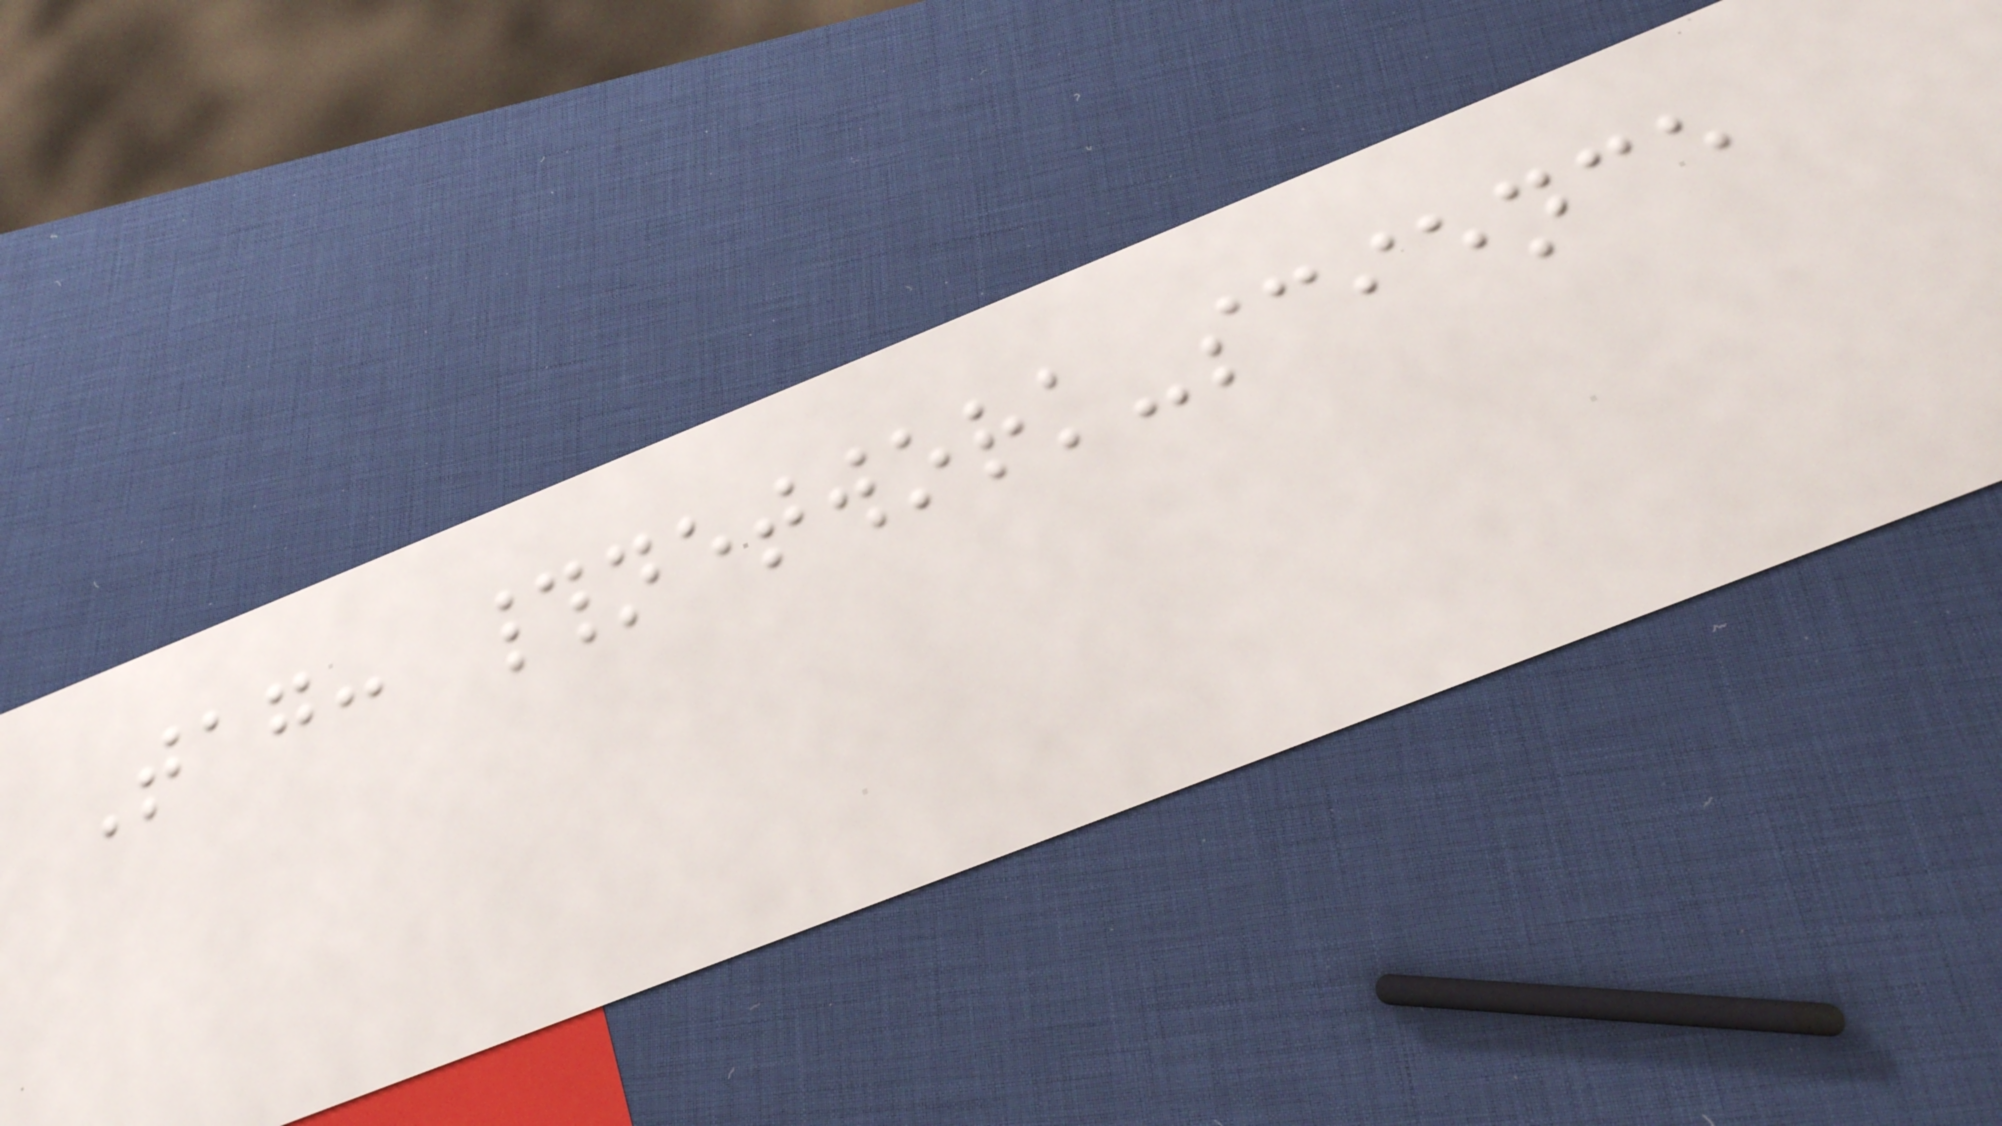Tag: #network-science
